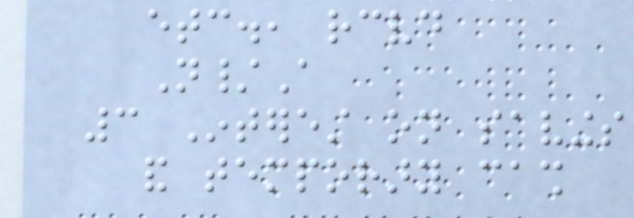etc., received
N/A
3 Interest on savings
and temporary cash
